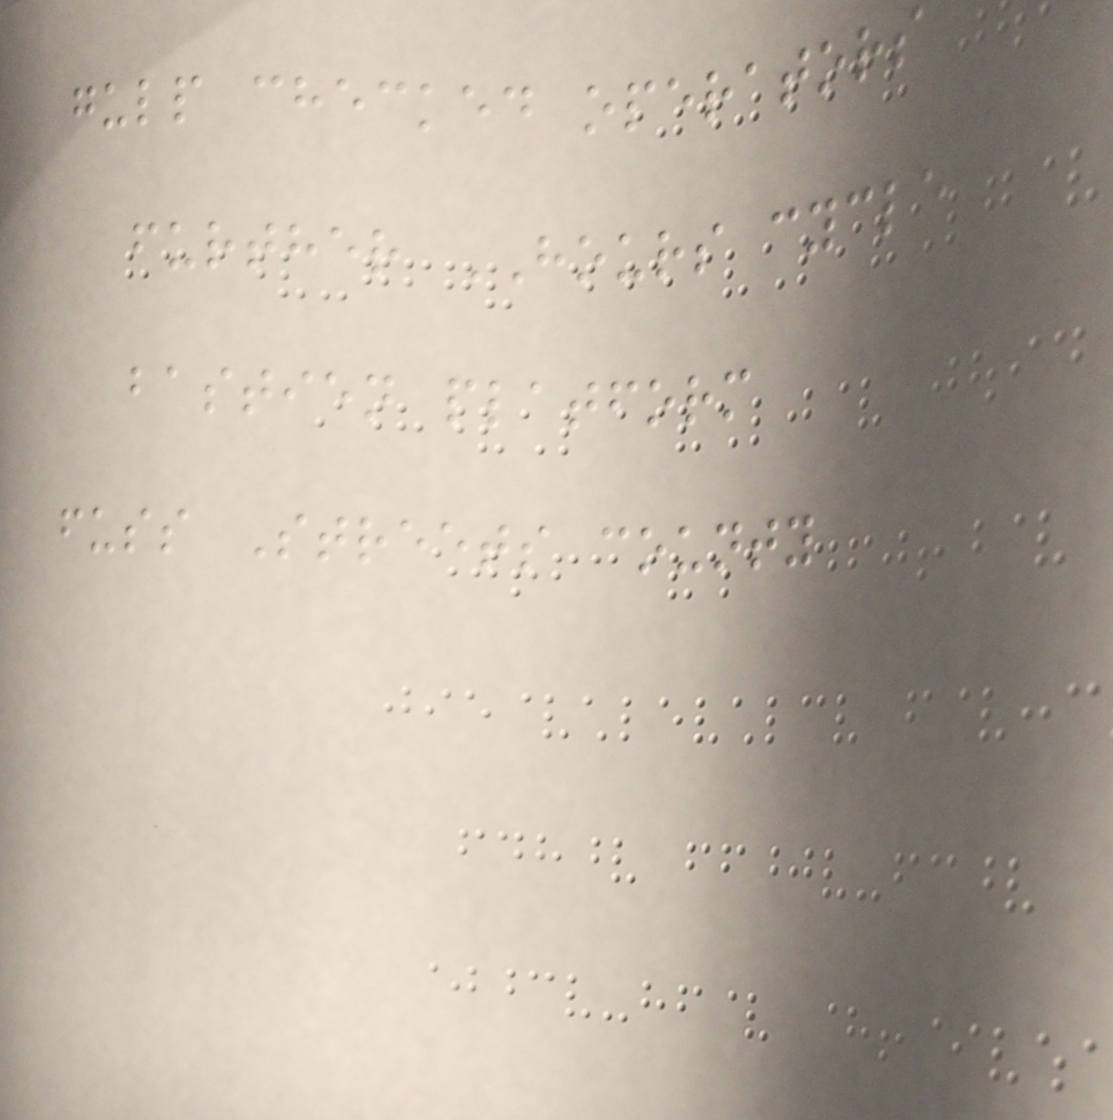gulp checked operators
further HOURS cycle
bastien platform
fuss Streets county
